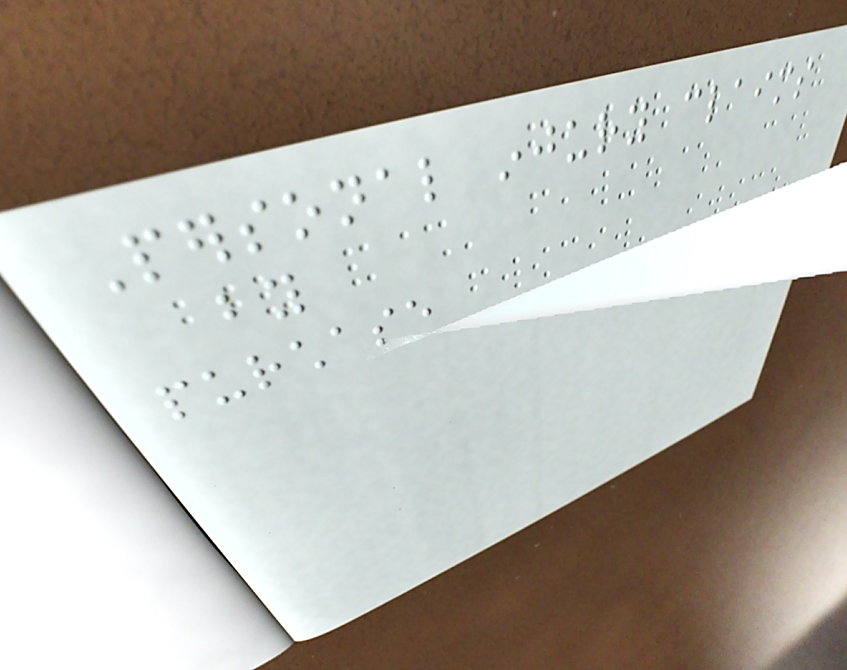Personal injury claims
by
purchase
